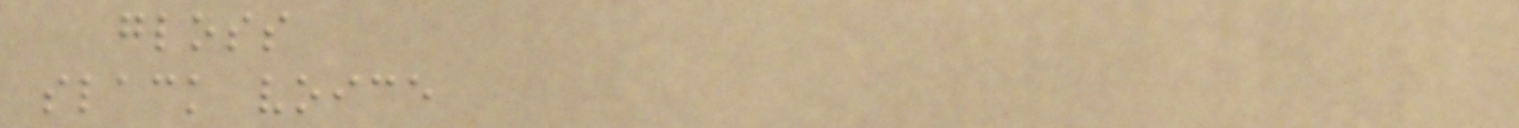gloss
slack voice
